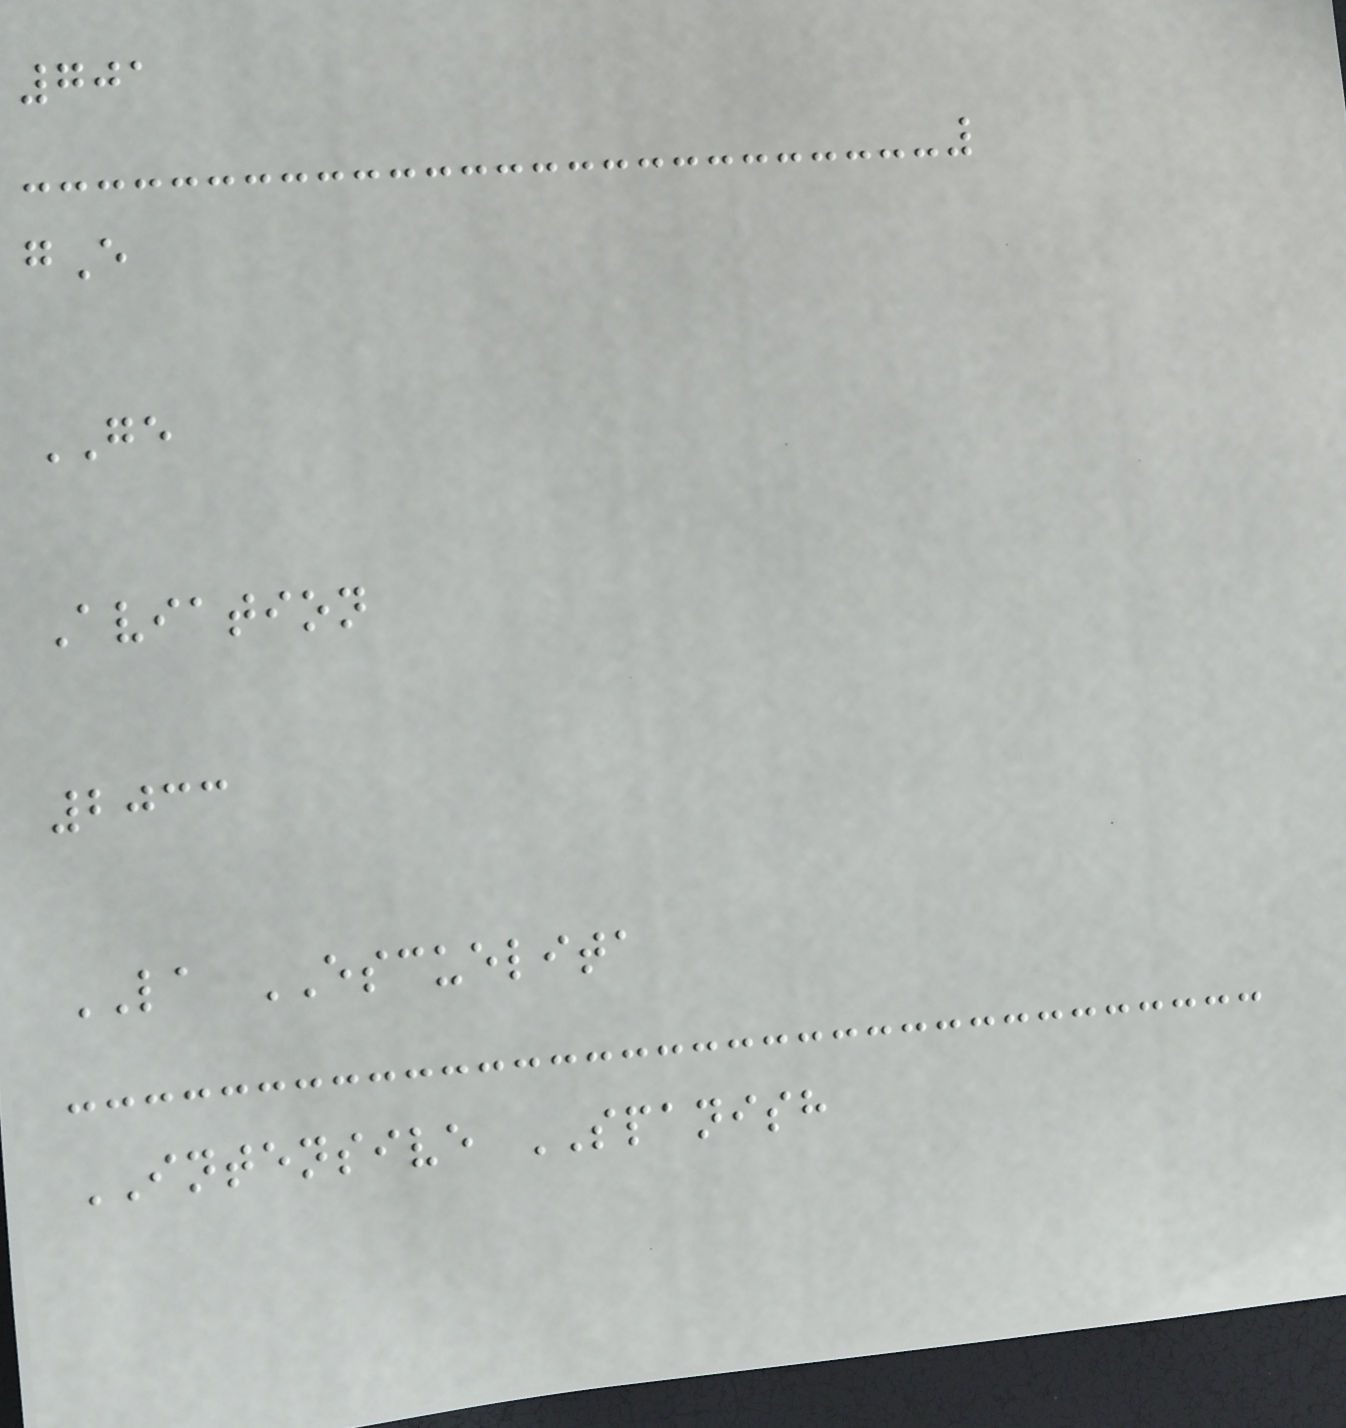701
gE
GE
Aviation
2033
LA ESCUELITA
INTENSIVE SPANISH
